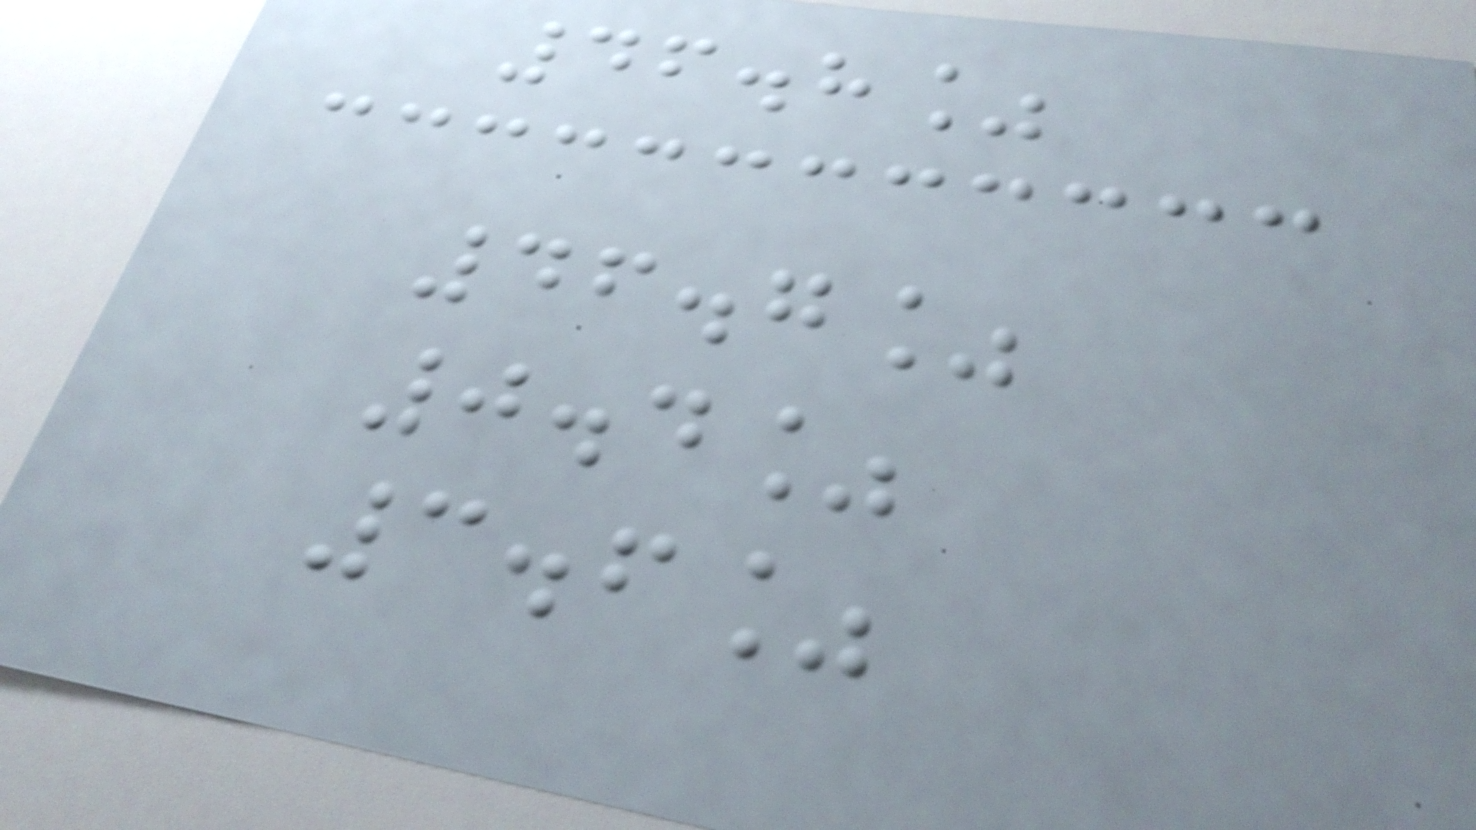46.8%
46.7%
0.4%
3.6%
